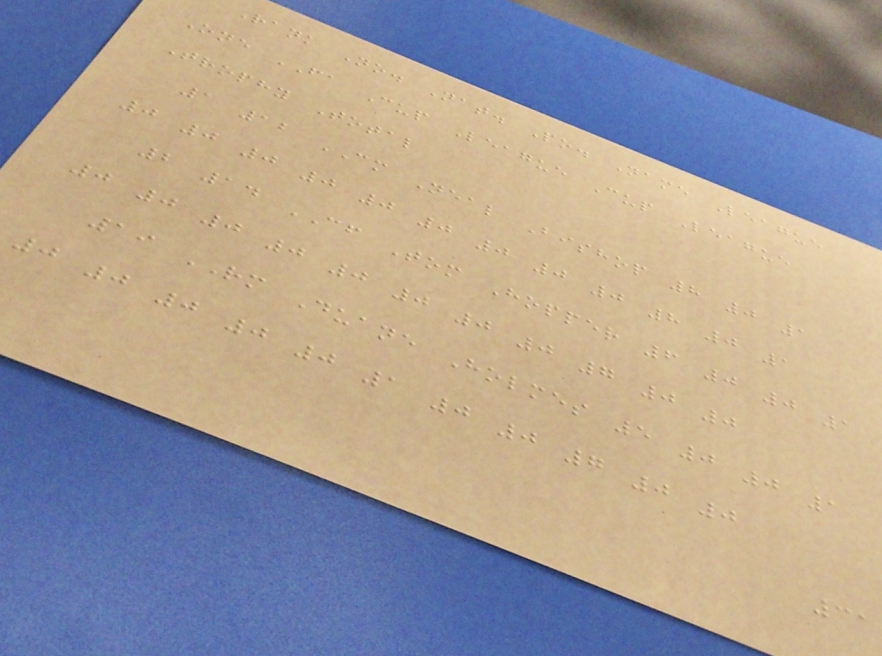Rank No. Nat. Po. Name League
One FA Cup League Cup League
Trophy Total
1 12 CM Neal Bishop 8 0 1
0 0 0 0 0 0 0 0 0 8 0 1
2 14 CF Tom Hopper 6 0 0 1
0 0 0 0 0 0 0 0 7 0 0
19 RM Duane Holmes 5 0 0 1
0 0 0 0 0 1 0 0 7 0 0
31
